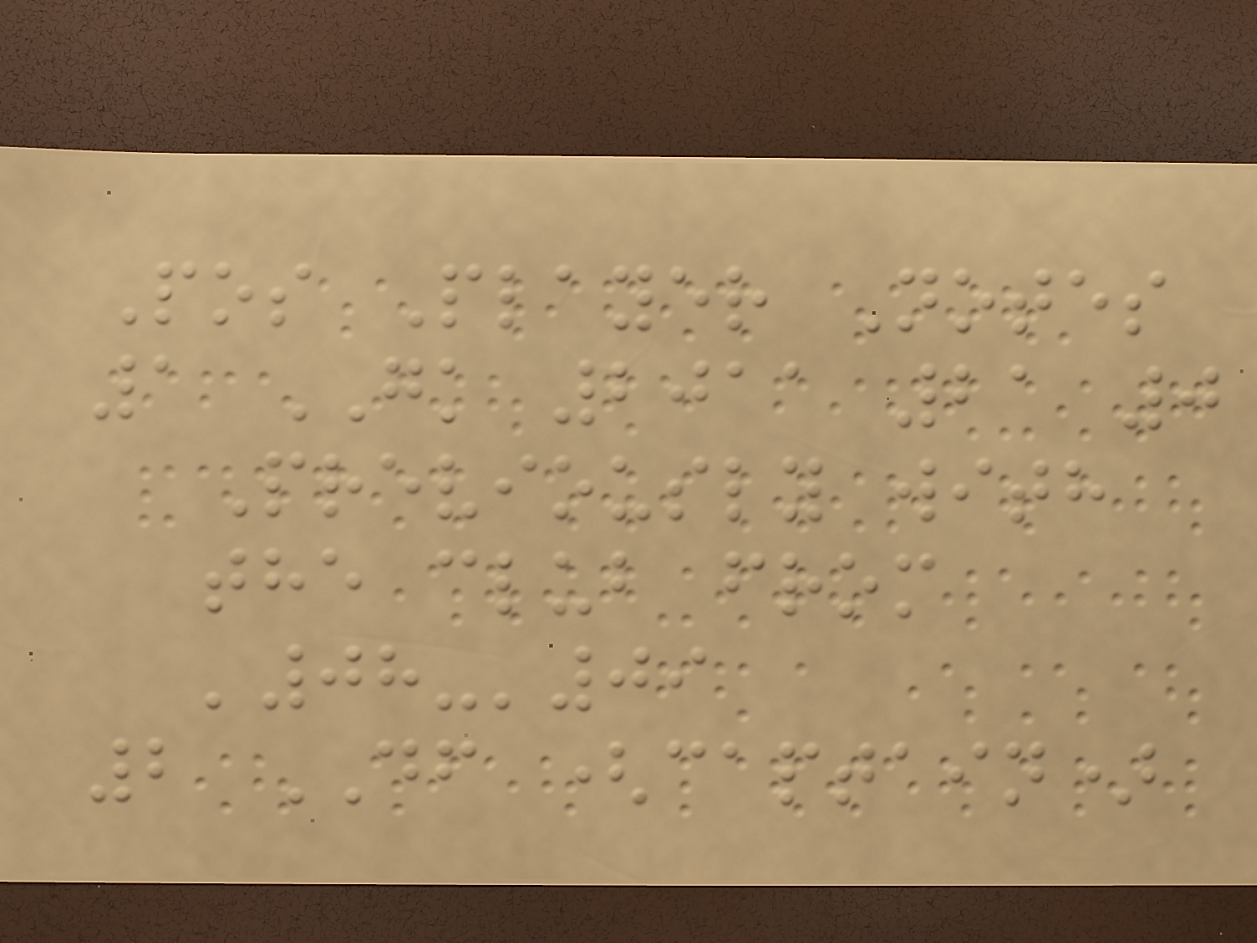Pos Player Notes
1 GK 2011 21 0
Previously with
the club from
'08-'09
2 DF (captain)
